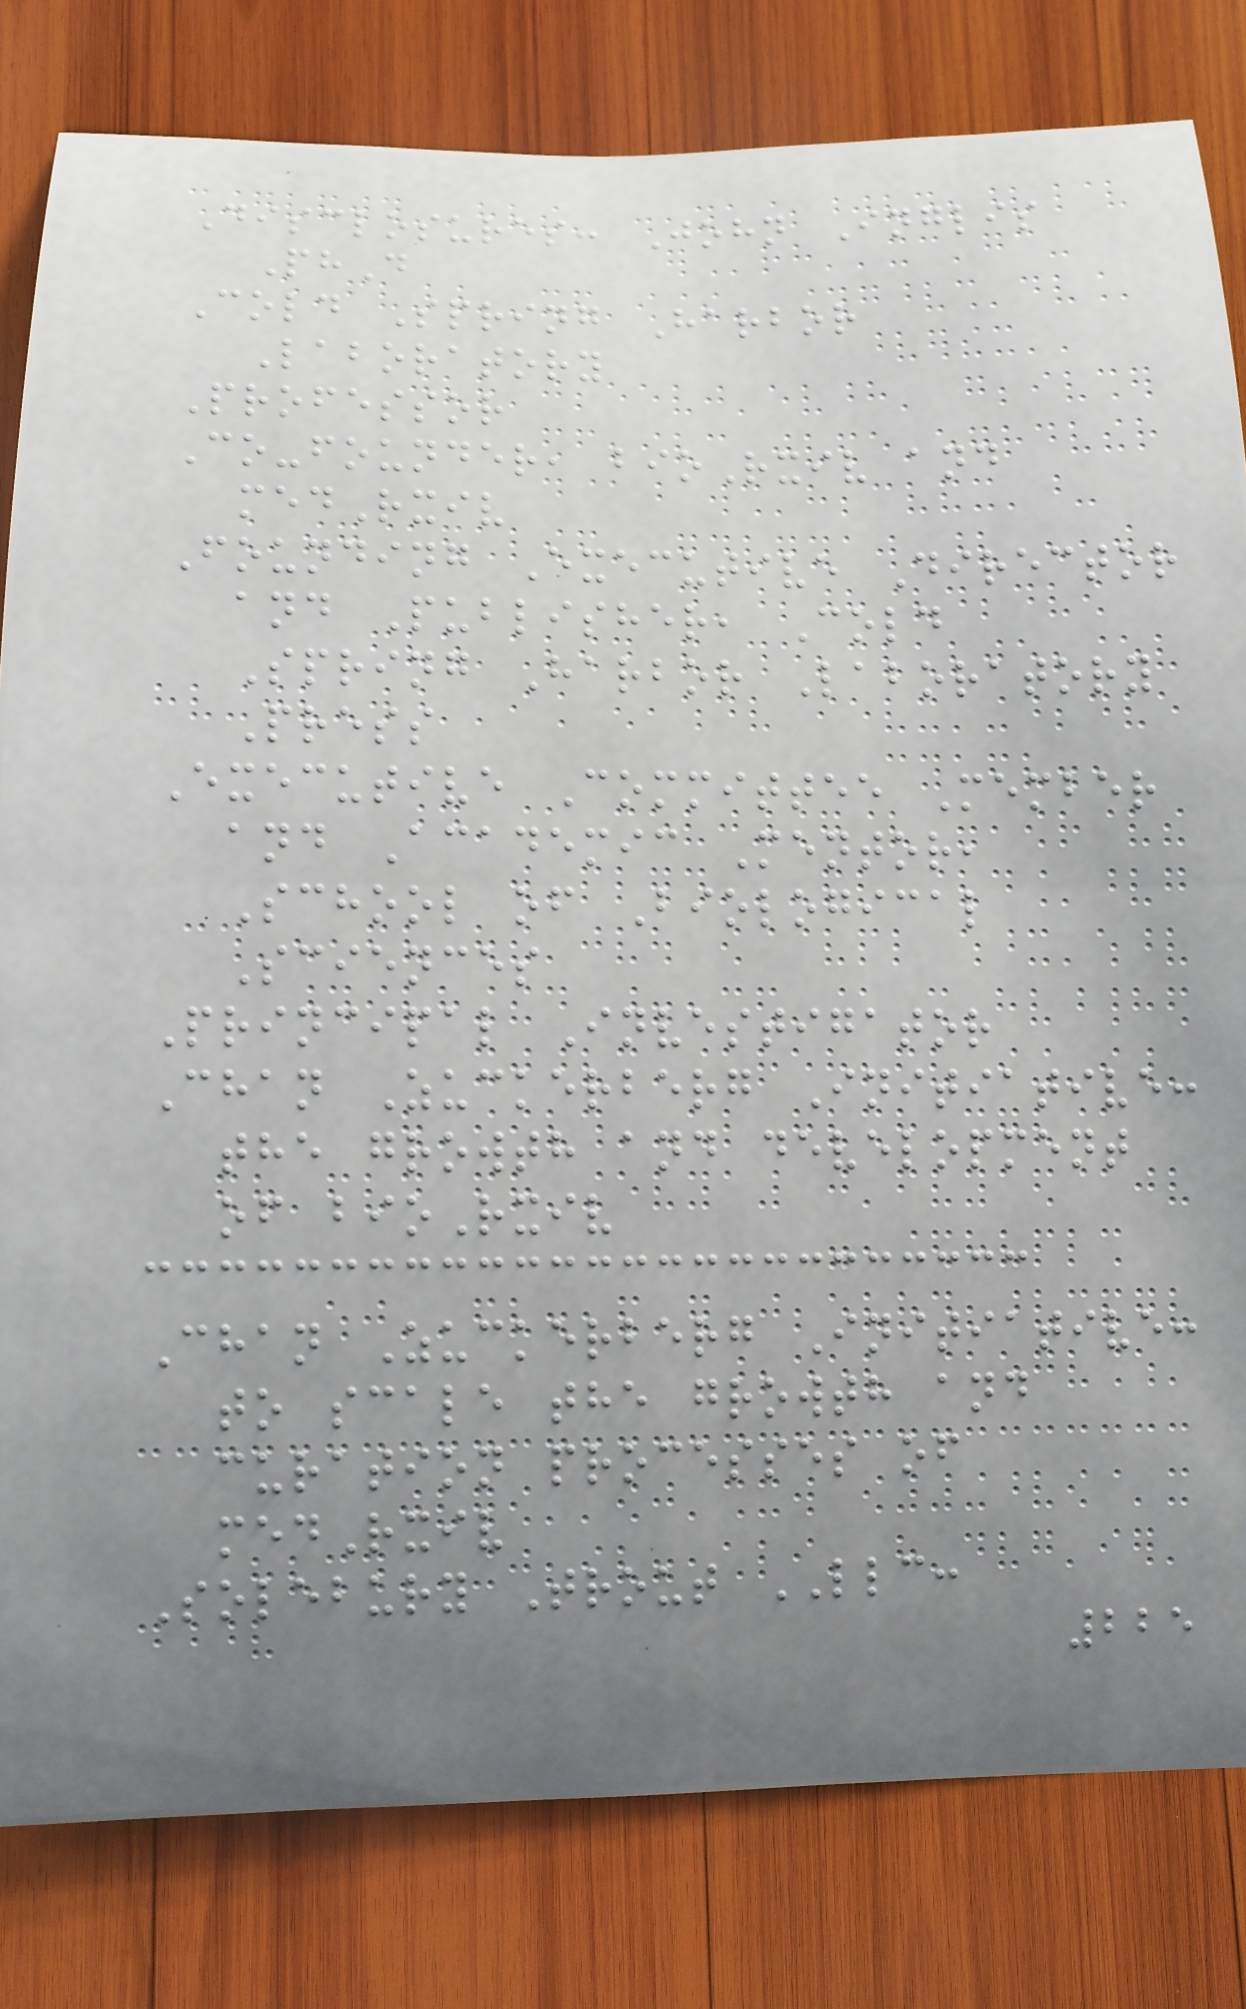Disclosures: John Inglis
PhD
Cold Spring Harbor
Laboratory
Professor
Co-founder, bioRxiv and
medRxiv
Founding Executive Director
and Publisher, Cold
Spring Harbor Laboratory
Press
Executive Committee Member
and Academic Mentor,
School of Biological
Sciences
Principal Investigator
Chan Zuckerberg Initiative:
the growth and development
of bioRxiv
Chan Zuckerberg Initiative:
to scale the growth and
curation processes of
medRxiv
Solebury Trout LLC:
225
